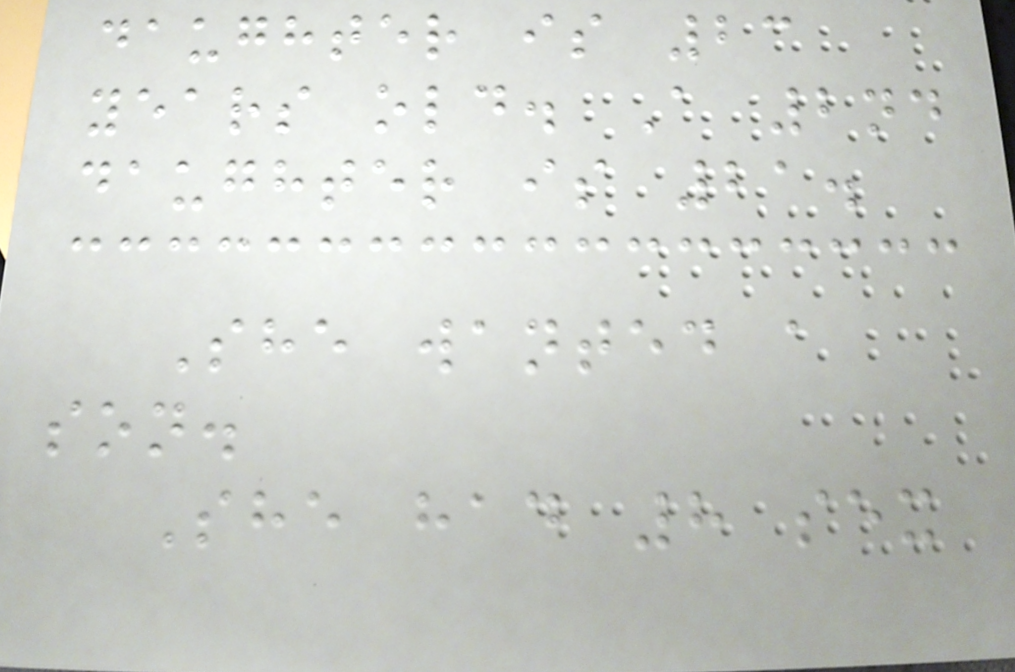daughter is 23
years old. A 2nd
daughter is 21.
She wanted a
son.
She had 8 sex
